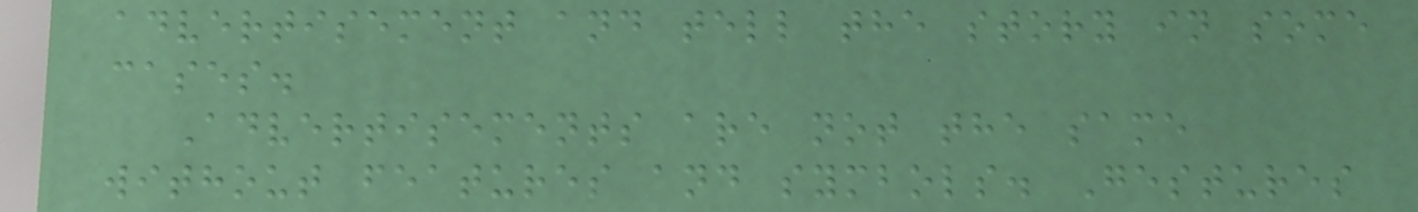advertisement and tell the story in some
cases.
Advertisements are not the same
without features and symbols. Gestures
